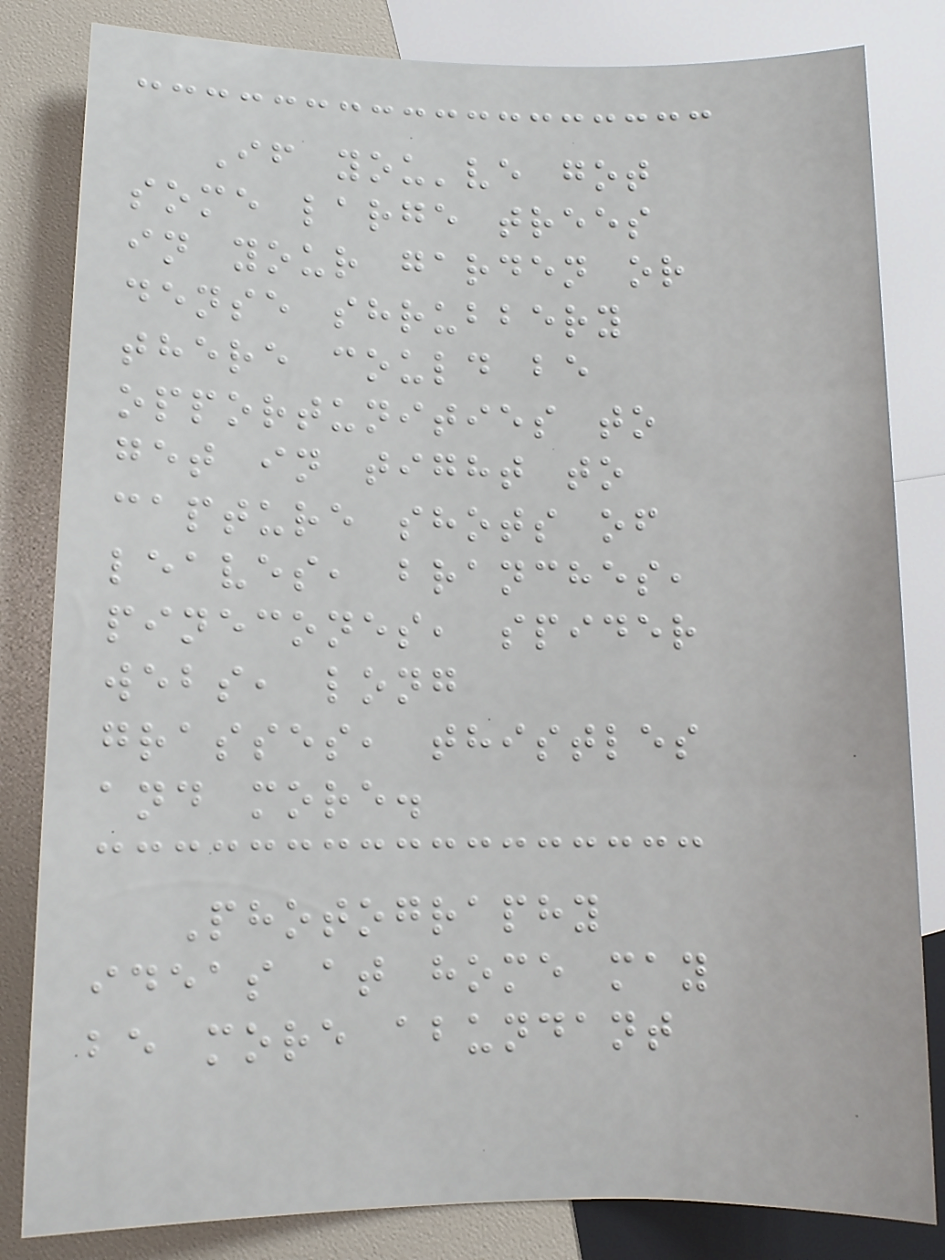If you've got
some large trees
in your garden or
dense shrubbery
there could be
opportunities to
get in tight to
capture shots of
leaves, branches,
pinecones, spider
webs, long
grasses, thistles
and more.
Photography
ideas at home may
be more abundant
